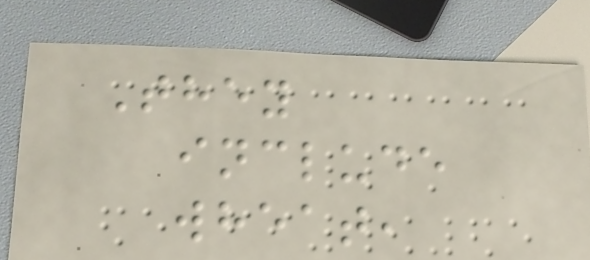They
include
wheat,
